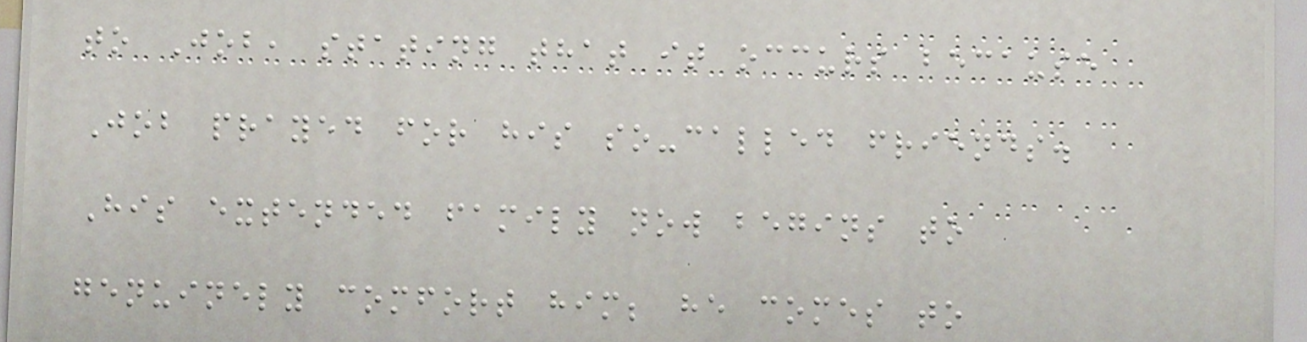to Job, stating that it occurs because
Job prayed for his so-called friends.
His extended family now begins to
genuinely comfort him; he comes to
